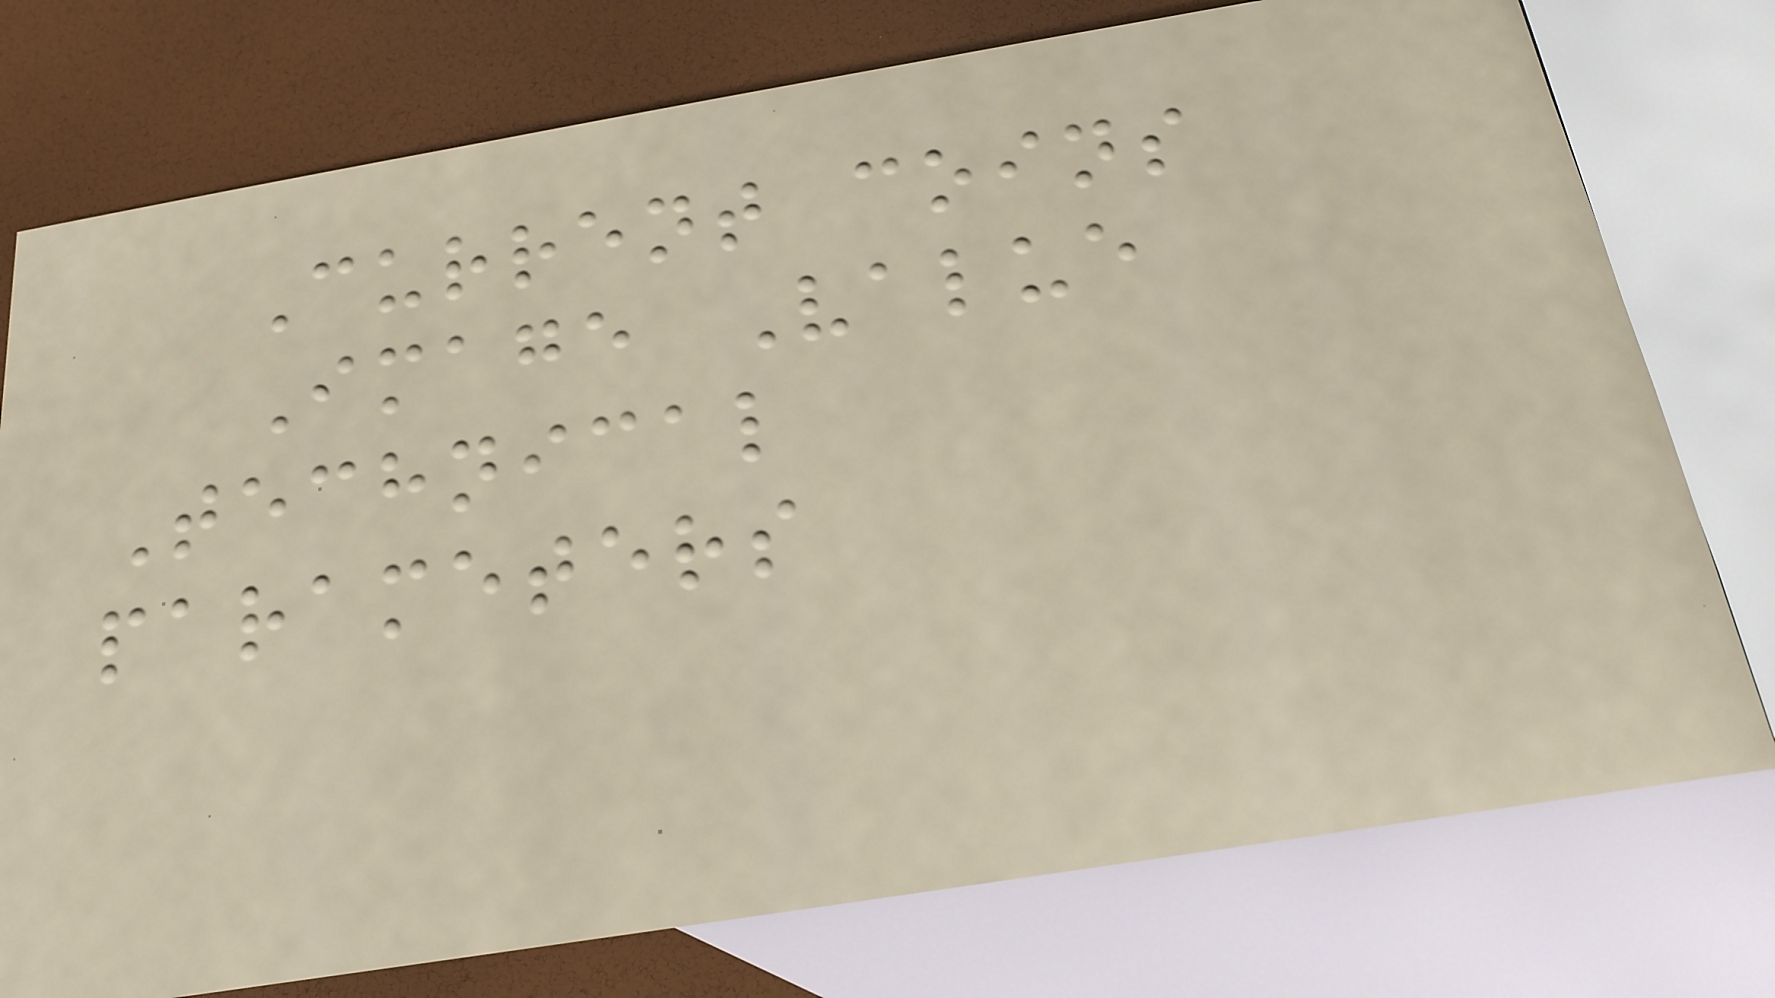Current coins
Image Value
Technical
parameters
